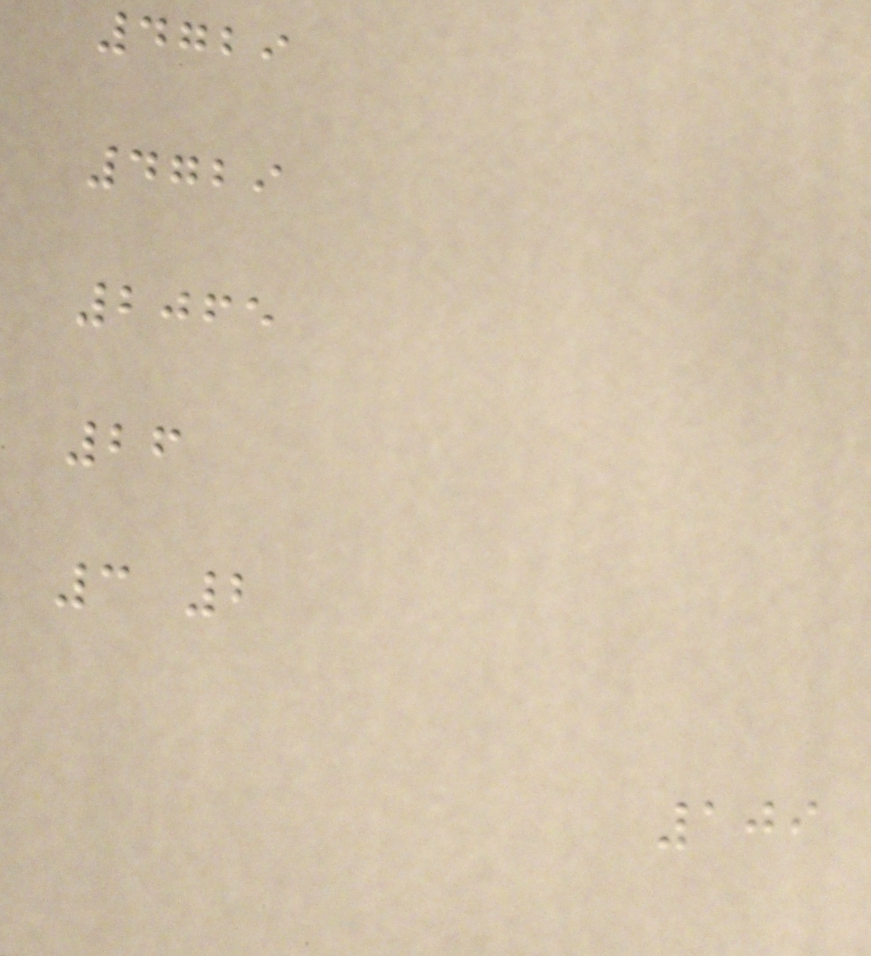4729
4729
2065
26
3 2
109
